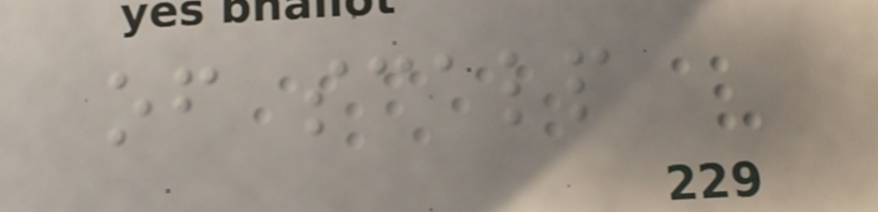of scalp
